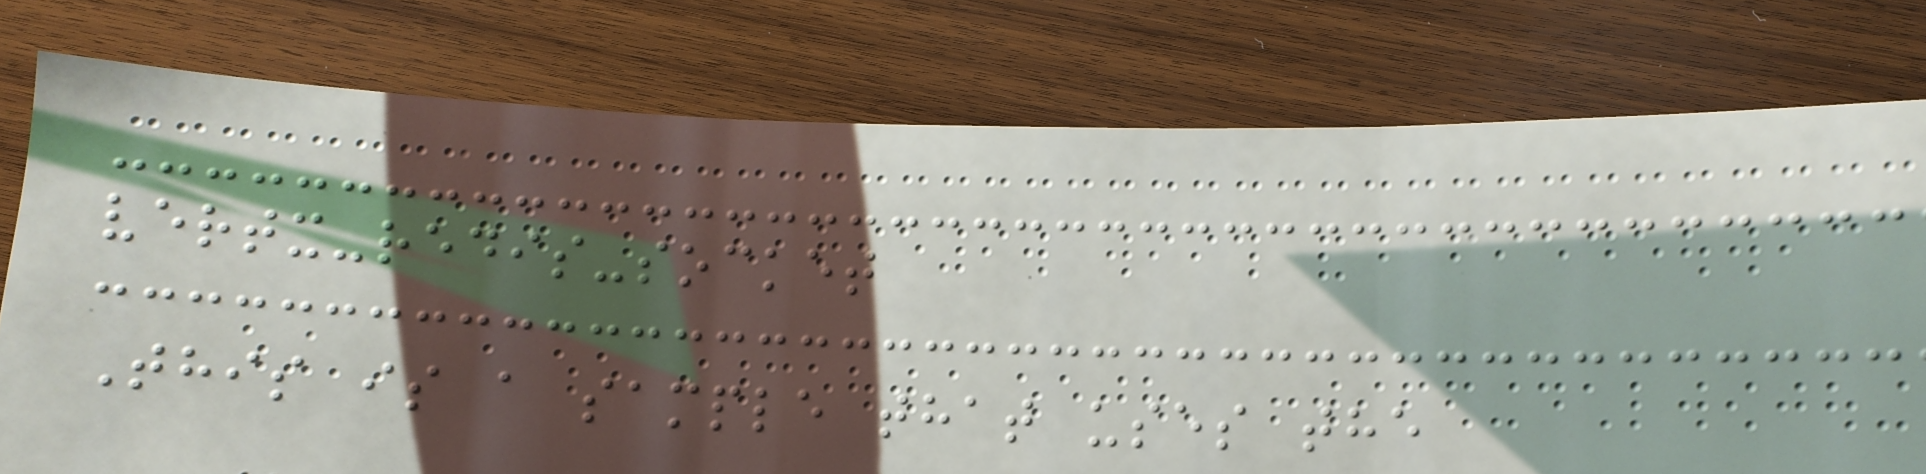vertx-redis-socket
This is a sample that uses the
